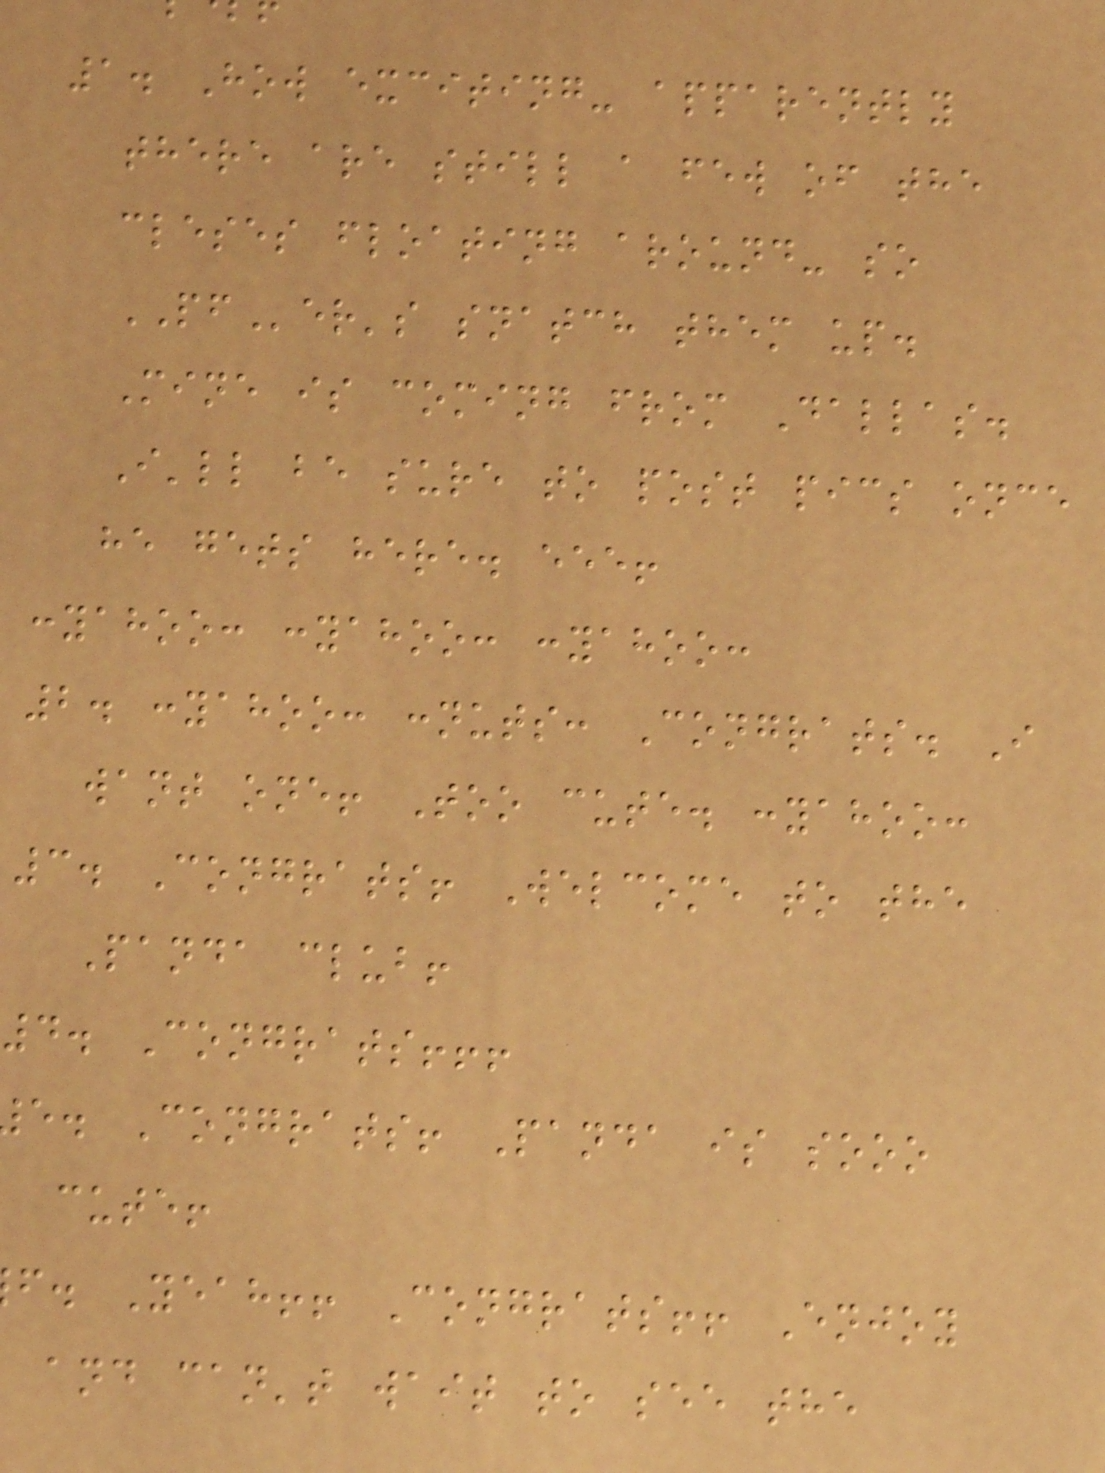1. How exciting- apparently
there are still a few of the
cleses floating around- so
PFer's snatch them up.
Mine is coming from Dallas.
I'll be sure to post pics once
he gets here. eee!
:yahoo: :yahoo: :yahoo:
2. :yahoo: :nuts: Congrats. I
want one! Too cute. :yahoo:
3. Congrats! Welcome to the
Panda club!
4. Congrats!!!
e. Congrats! Panda is sooo
cute!
f. Yeah!! Congrats!! Enjoy
and can't wait to see the
